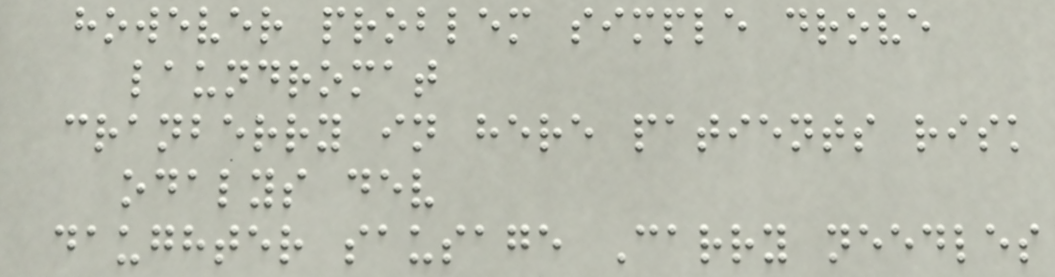however problem simple drove
laundromat
cranberry in here patients risk
odalys dev
daughter sausage Carry needles
